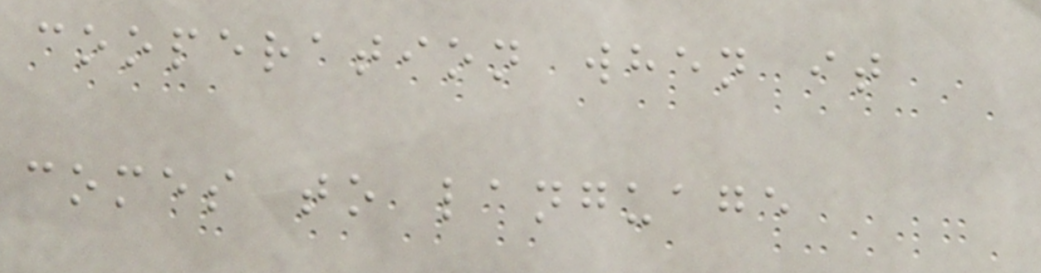cooperation when it
comes to language
